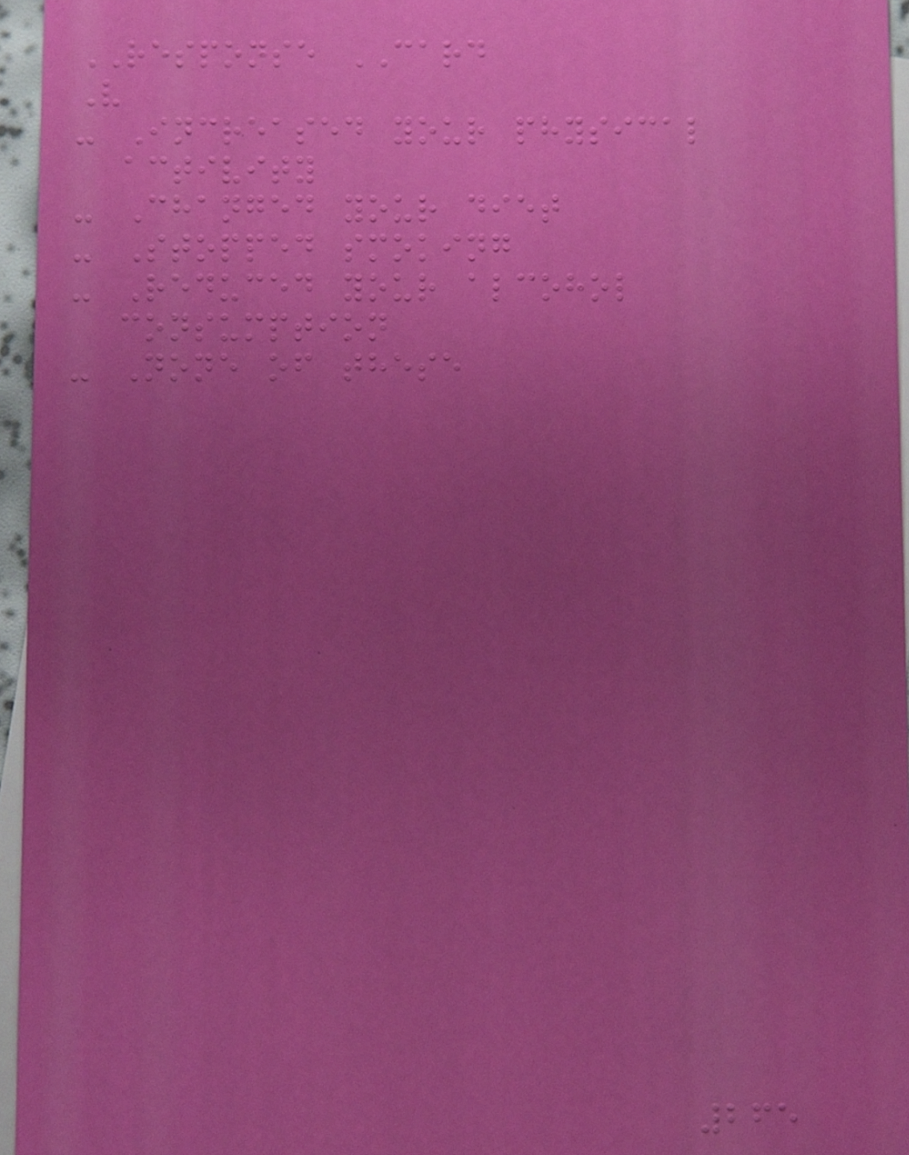RESPONSE CARD
V
- Increased your physical
activity
- Changed your diet
- Stopped smoking
- Reduced your alcohol
consumption
- None of these
265
